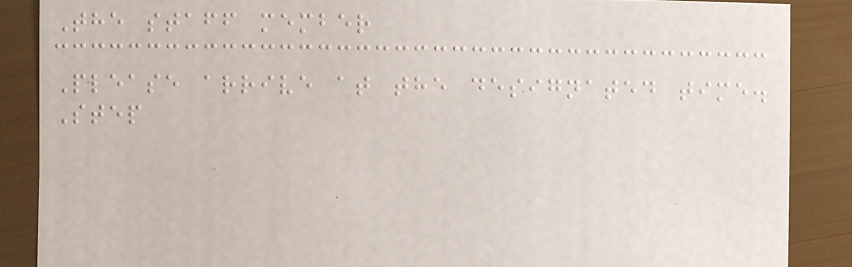The staff member
Please arrive at the designated time.
Step
